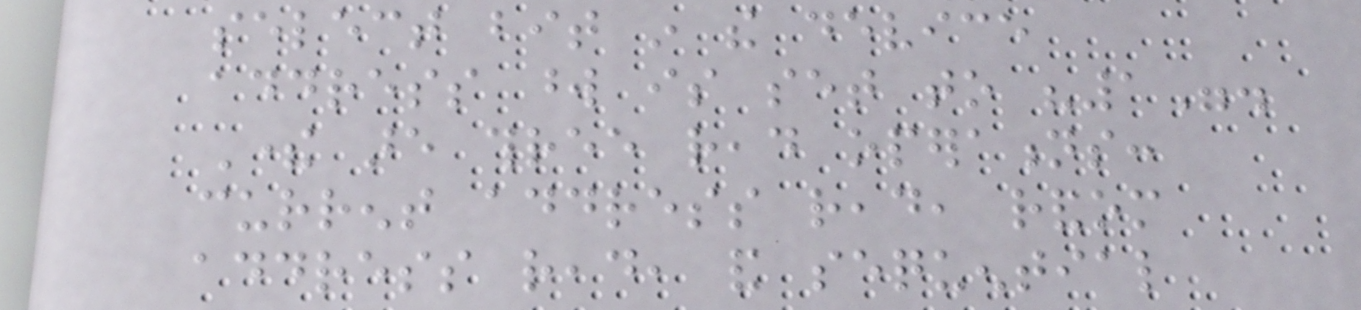select bit in the device
address word is set to "1".
There are three read operations:
current address read, random
address read, and sequential
